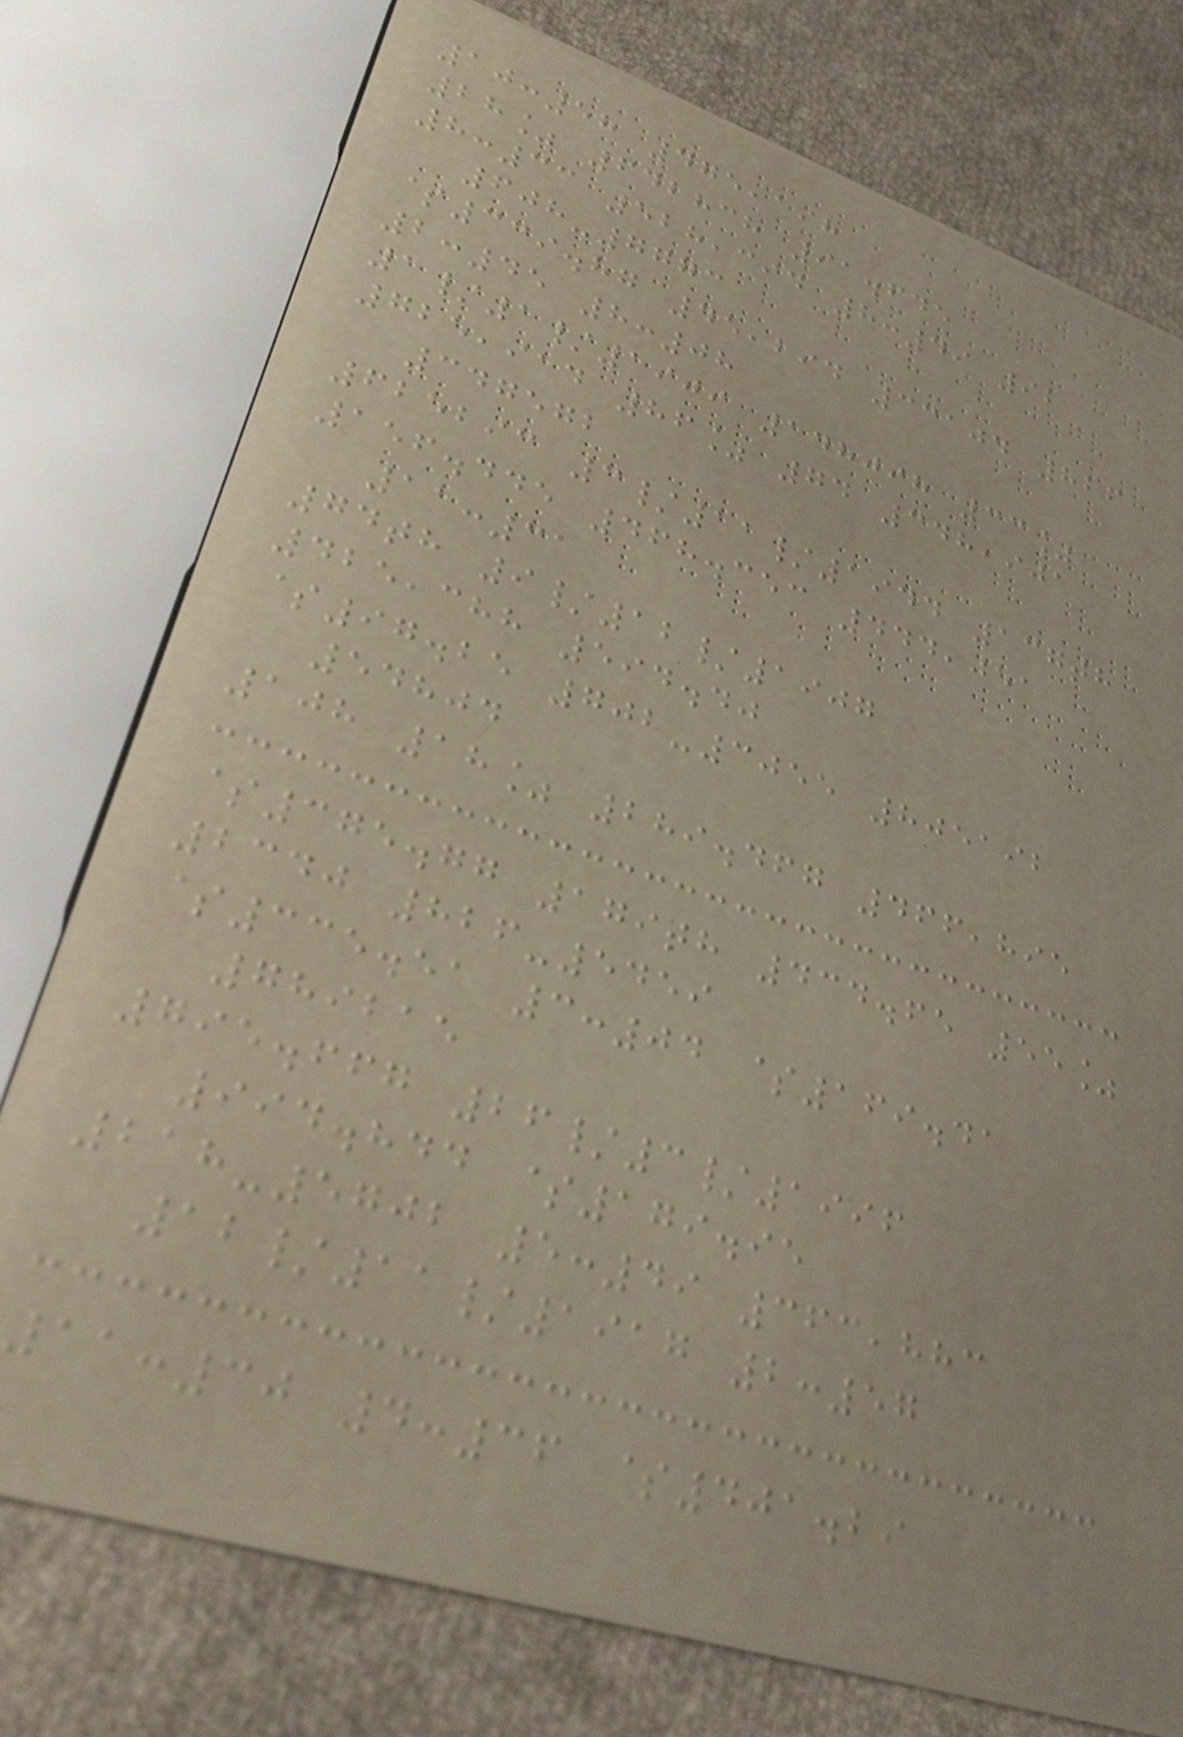10:58 475,198
28% 642838 91.645
8:33 528,394 8:49 92
608-7773
$339.87 45,294 33104 826
2:45 8:08
1/1/1909 148098 33%
725,914 86% 74 348,901
347572
625293 3/11/1944 137th
156.445 468.353 444,051
11:31
74th 9/12/1907
425,388 594.40
$97.25 702-3055 805192
54804
108 18% 289.467 466,895
$375.77 179th 434.65 55%
2340 826-5459
$335.51 3:04 $169.41
789215
795.667 26/3/1996
994.844 $179.95
218-5702 5:49 363,883
12/11/1917 2:57
11:30 4:36 $401.29
